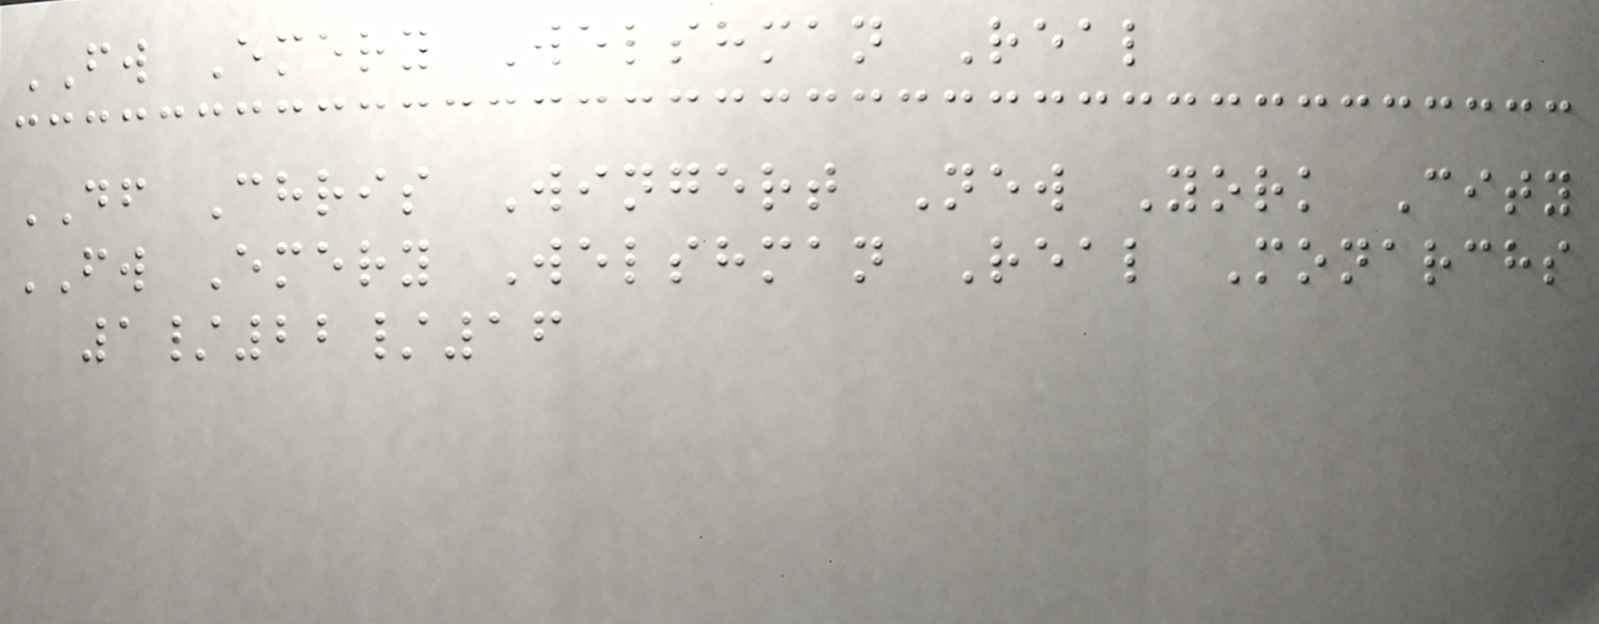FW Emery Welshman Real
DF Chris Wingert New York City
FW Emery Welshman Real Monarchs
1/22/16
